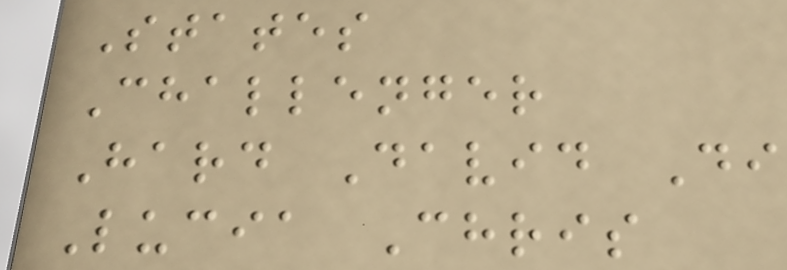States
Challenger
Hard David Di
Lucia Chris
